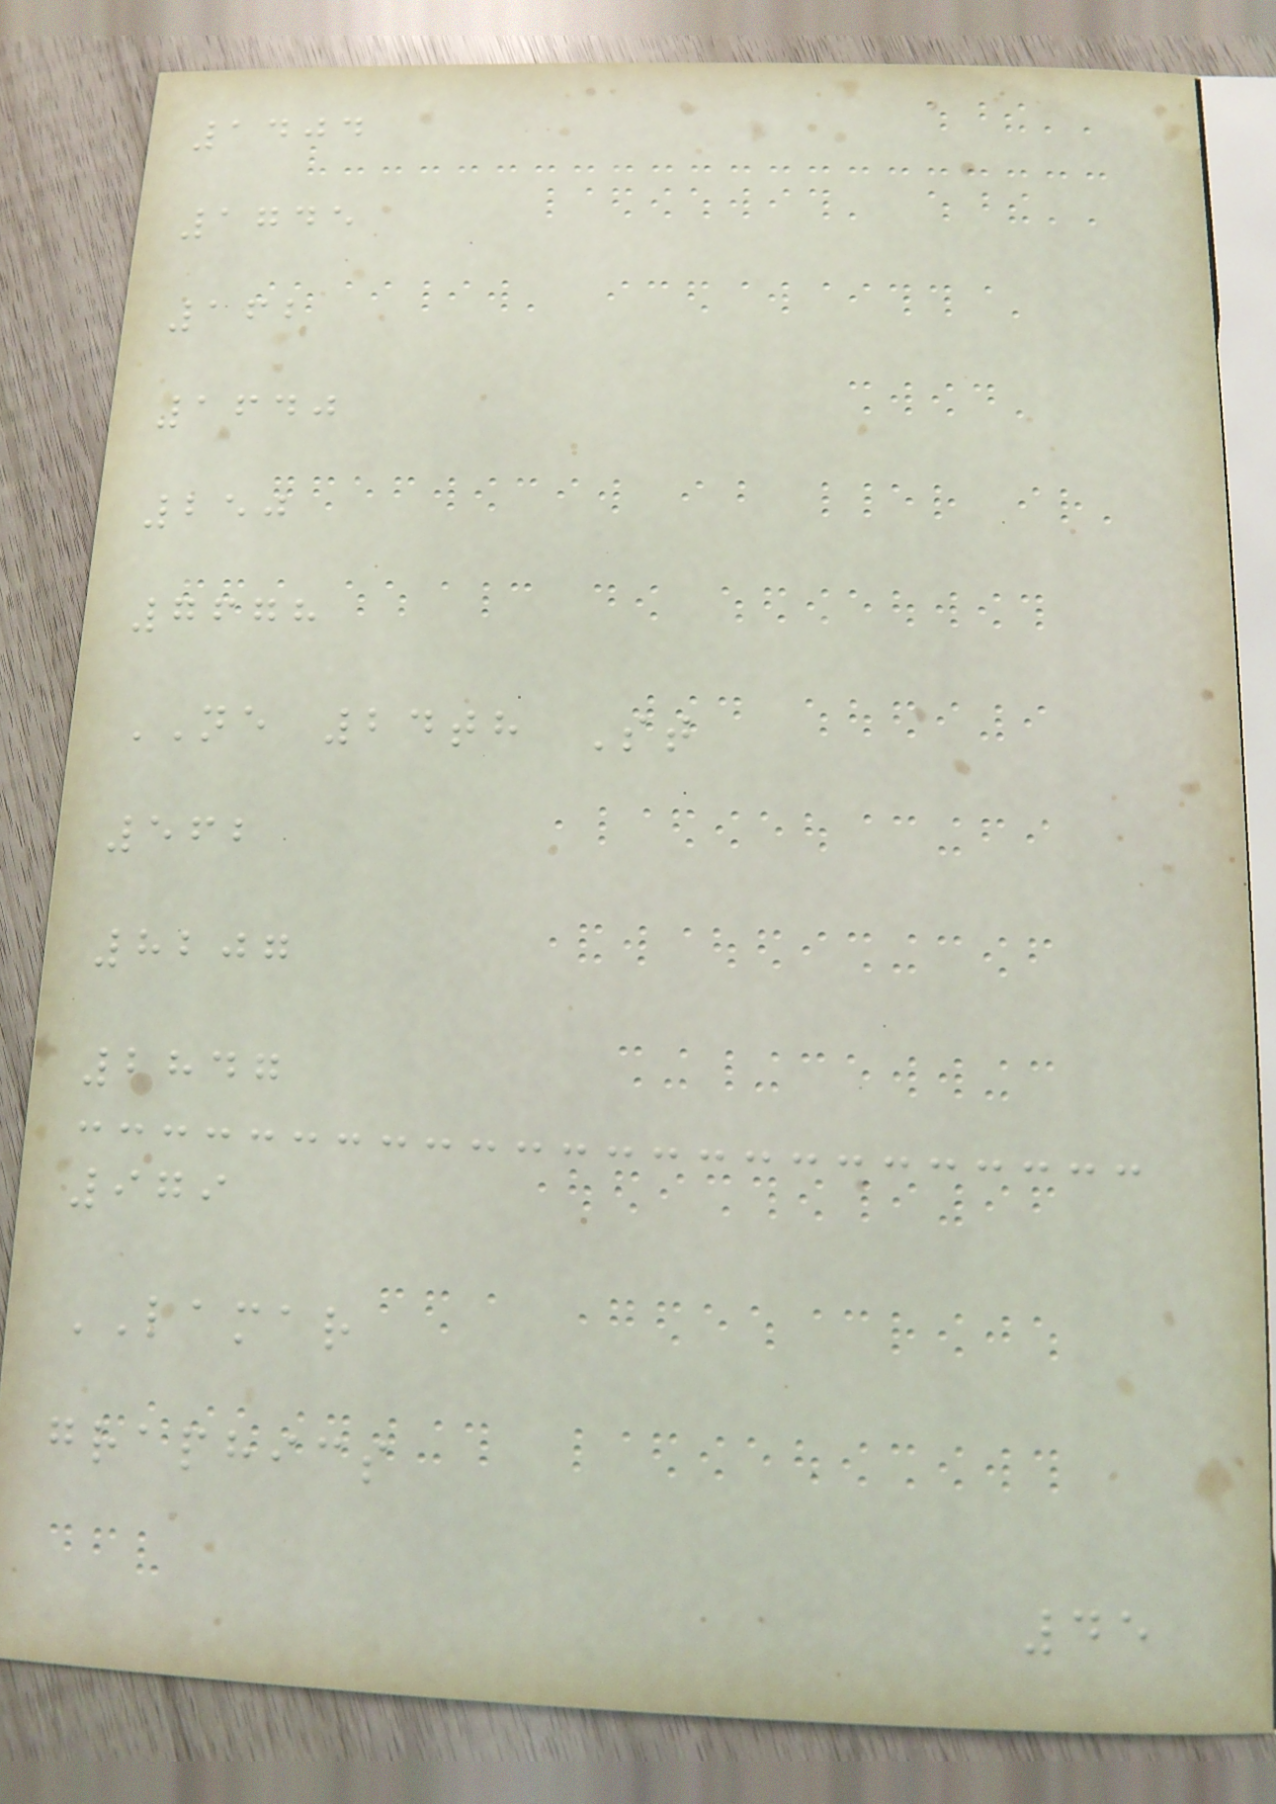1404
1745
162
1640
250
7678
NE 24th St
562
8207
2847
979
LAMAR
graphics
45
